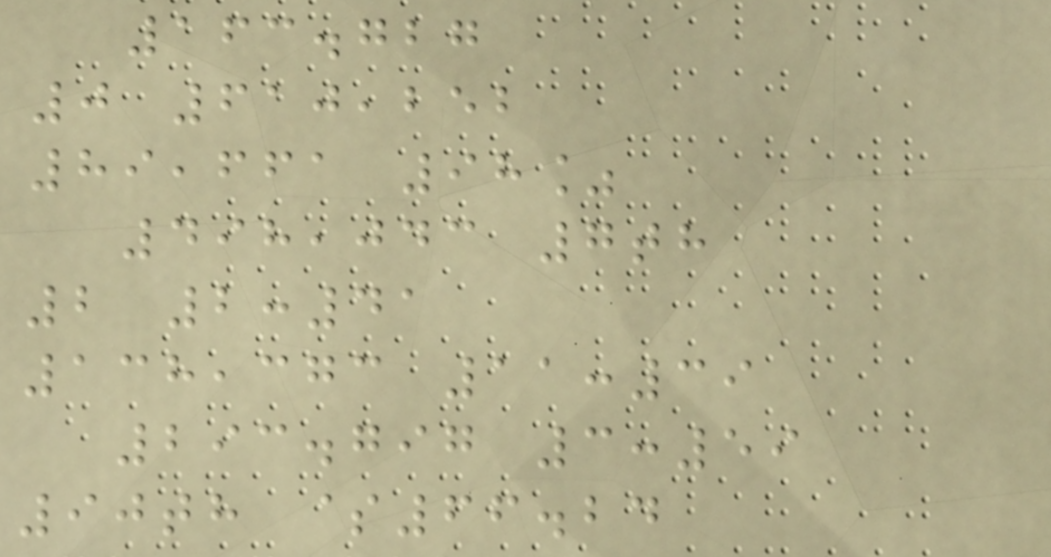163.727
0 610,252
89,661 98%
498,043 7th
2 2:41
138,373 11:39
293.797 3:59
90th $66.24
